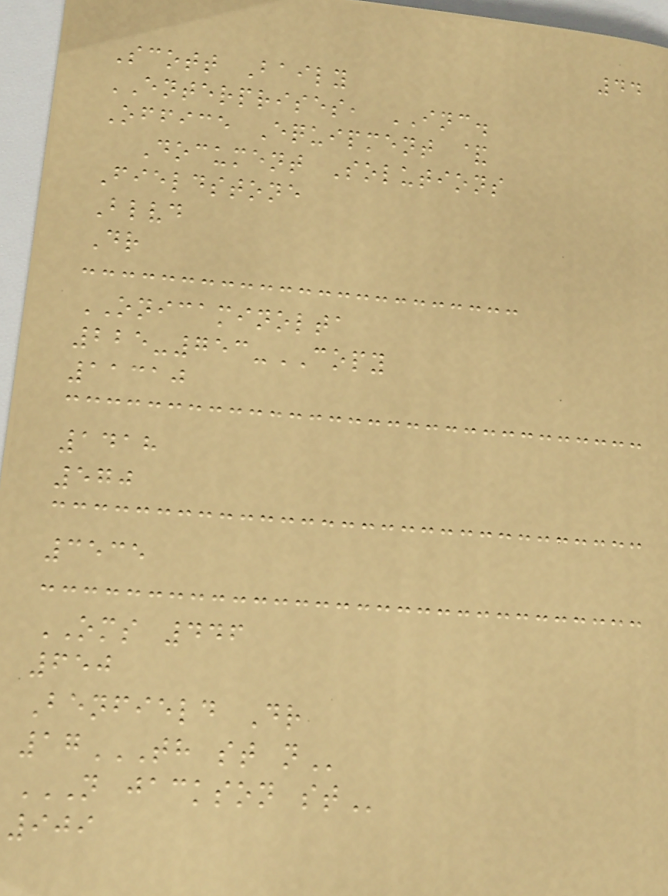44
Scott Baily
ENTERPRISES, INC.
Office Equipment &
Document Solutions
Fieldstone
Blvd
Dr
ONICAMINOLTA
225-753-COPY
11310
1418
570
3535
OMS 446
650
Benfield Dr
17TH ST N
N JACKSON ST
909
